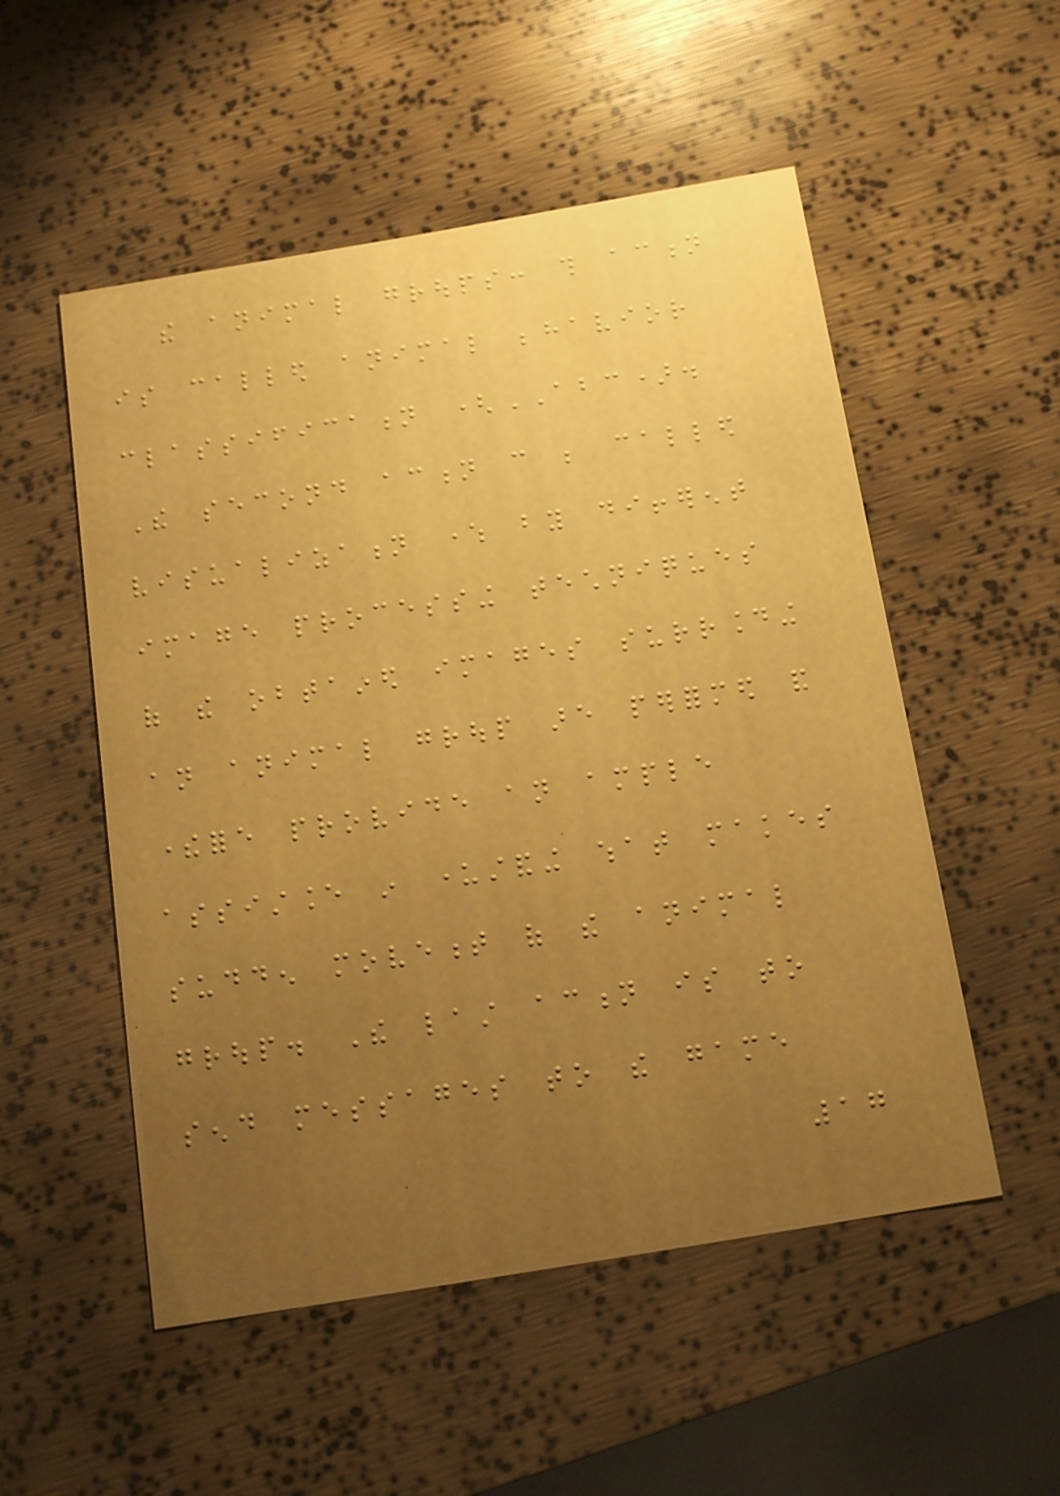the animal groups: this action
is called animal behavior
classification (ABC).
The second action can be called
visualization where by different
image processing techniques
of the obtained images surrounding
an animal group are performed and
therefore provide an ample
assistance in understanding what makes
sudden movement of the animal
group. The last action is to
send messages to the game
17
